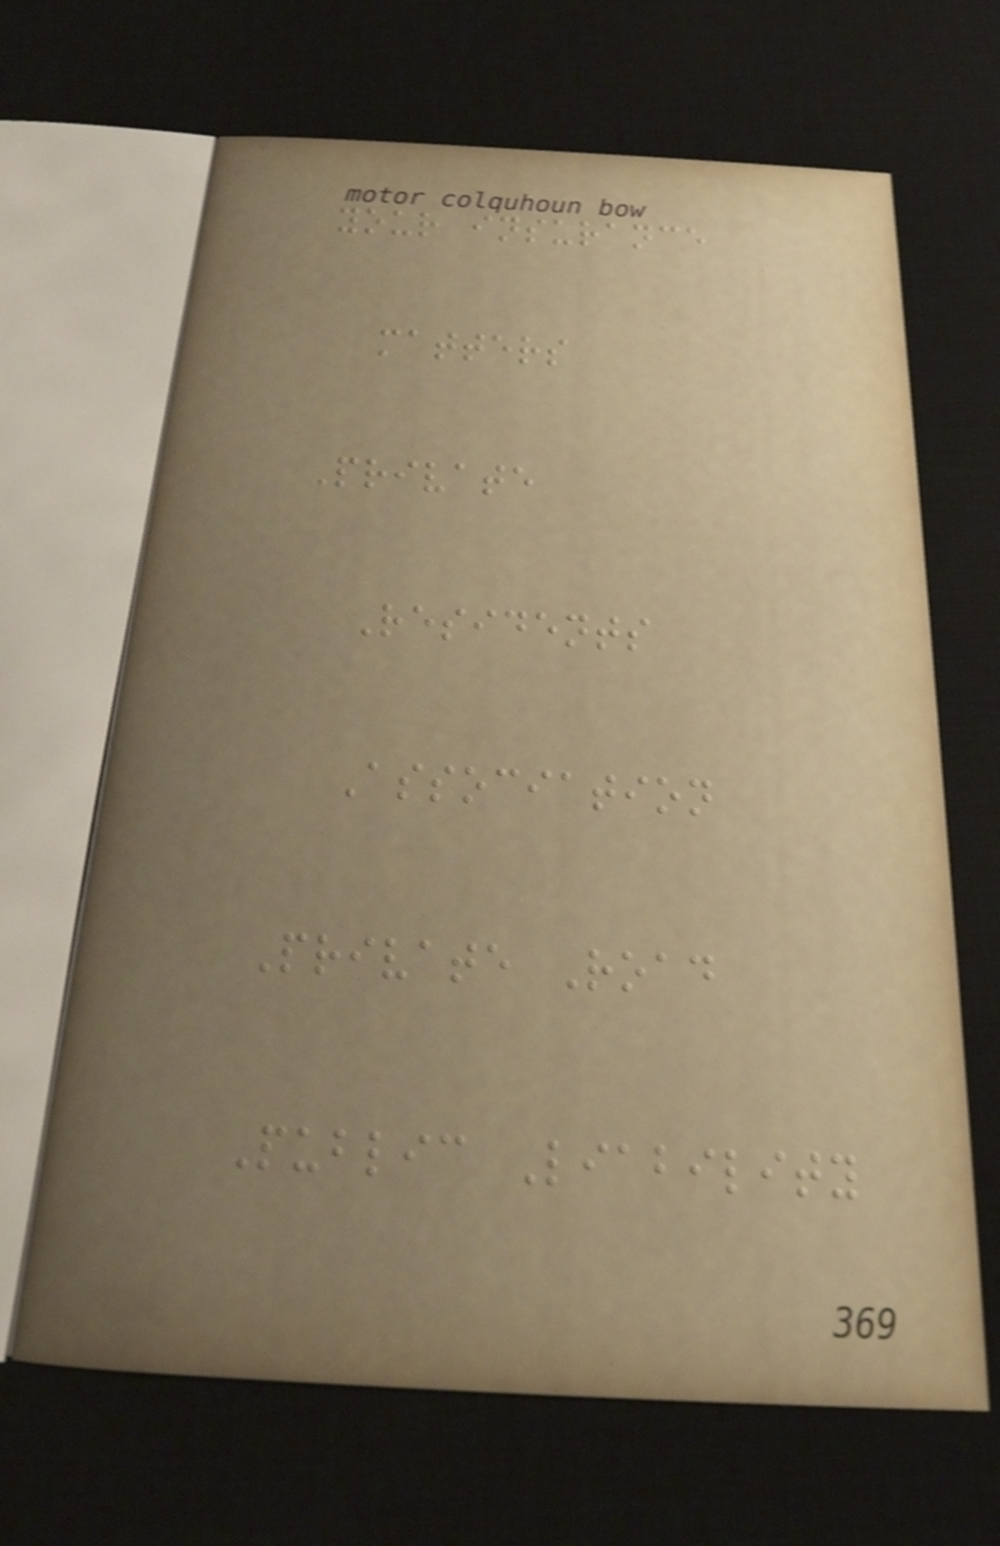your insurance
matters
Private
Residents
Association
Private Road
Public Liability
